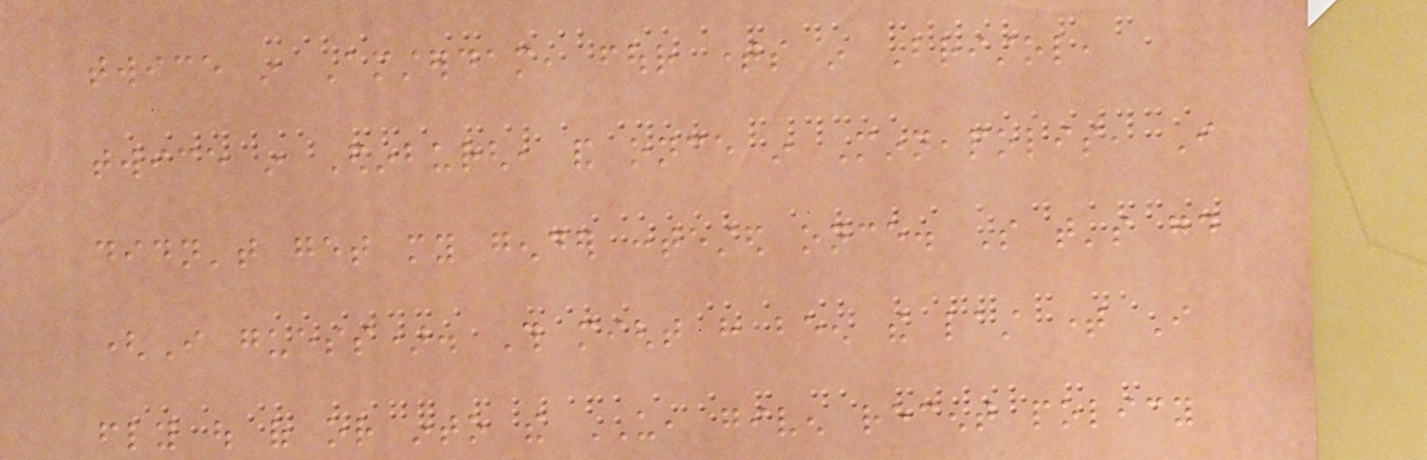twice in Amsterdam, four times in Bristol,
twice in Edinburgh, and once in Minneapolis, I
didn't get my gender contested once. So that's good
(I guess). This might have been the last time I
fly out of or into the US, given recent policy
